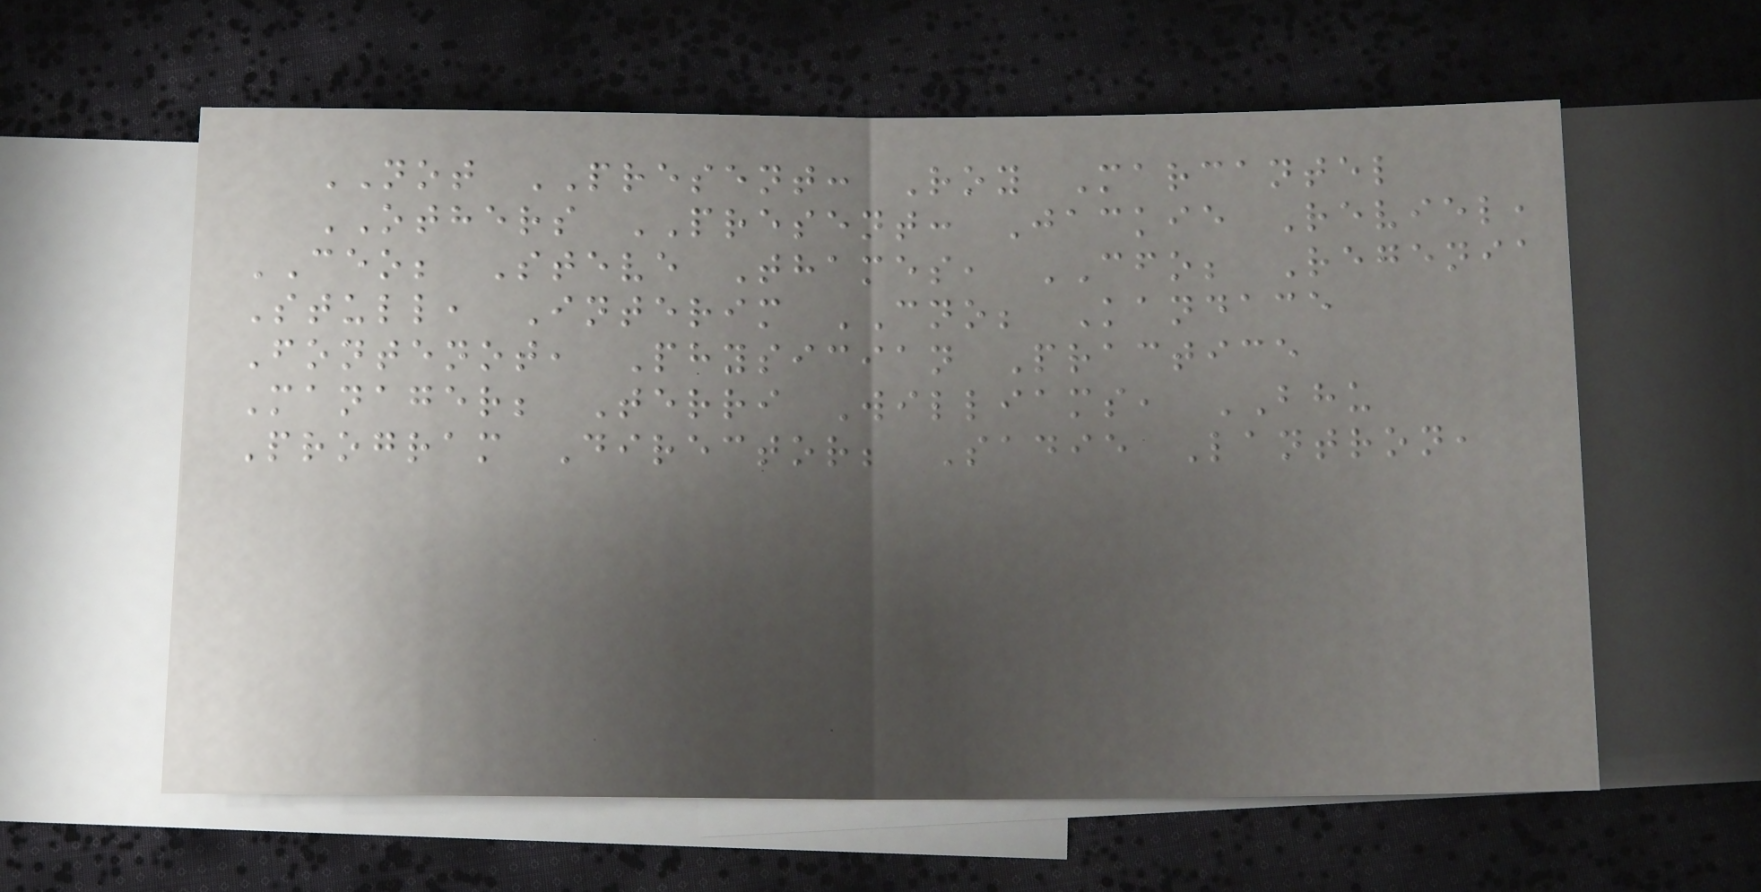NOT PRESENT: Roy Marcantel
OTHERS PRESENT: Jackie Reviel,
CEO; Steve Thames, CFO; Regenia
Stull, Interim CNO; Kandace
Fontenot, Physician Practice
Manager; Terri Williams, BHU
Program Director; Sadie Lantron,
